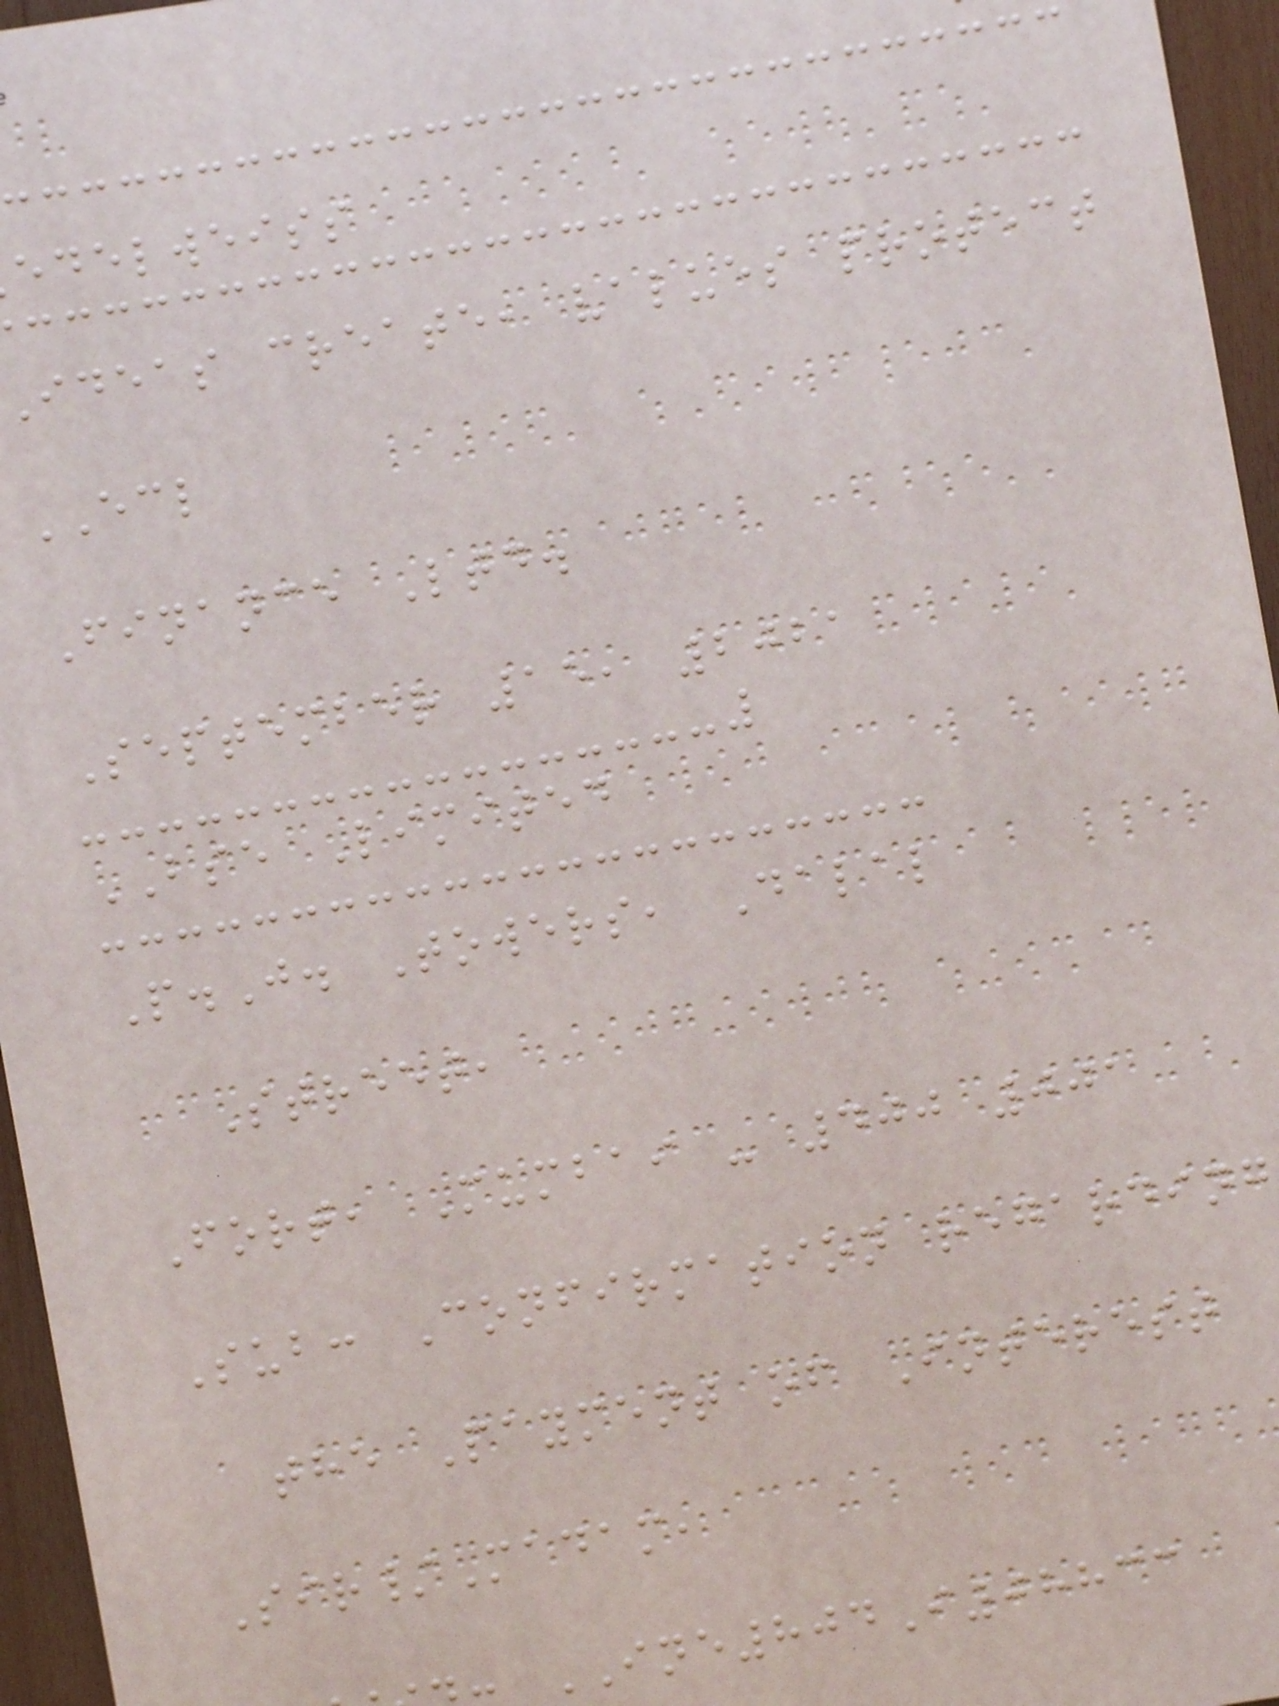edelweiss
ideas create, values protect
ECL
Finance Ltd.
September 15, 2021
BSE Limited
P.J. Towers, Dalal
Street,
Fort, Mumbai - 400 001
Sub: Confirmation regarding
the Payment of Interest
Sir/Madam,
INE804I08833
